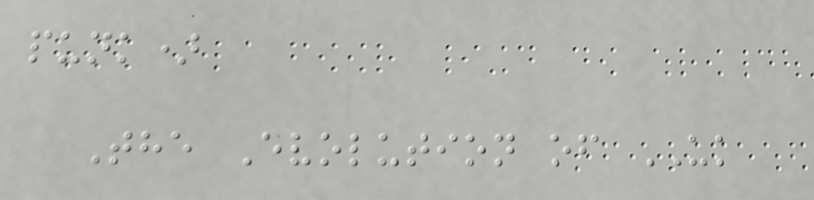punk)
The Evolution of UK
